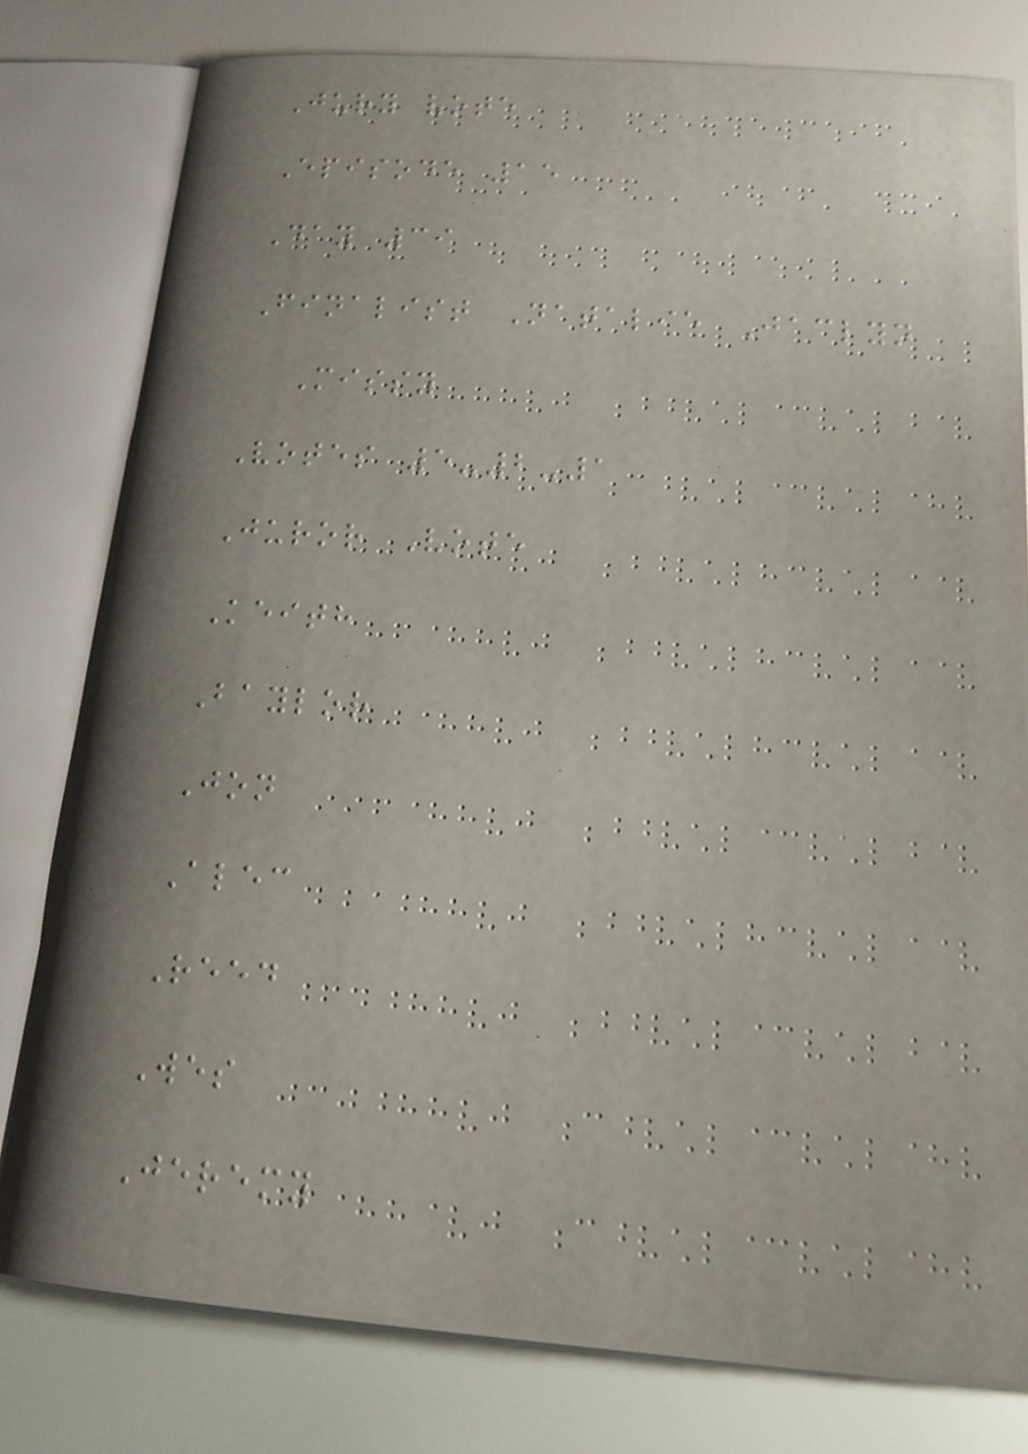Jury vote
Episode 15
Day 39
Finalist Natalie Jaclyn
Missy
Votes 5-2-1
Juror Vote
Keith
Baylor
Jon
Alec
Reed
Wes
Jeremy
